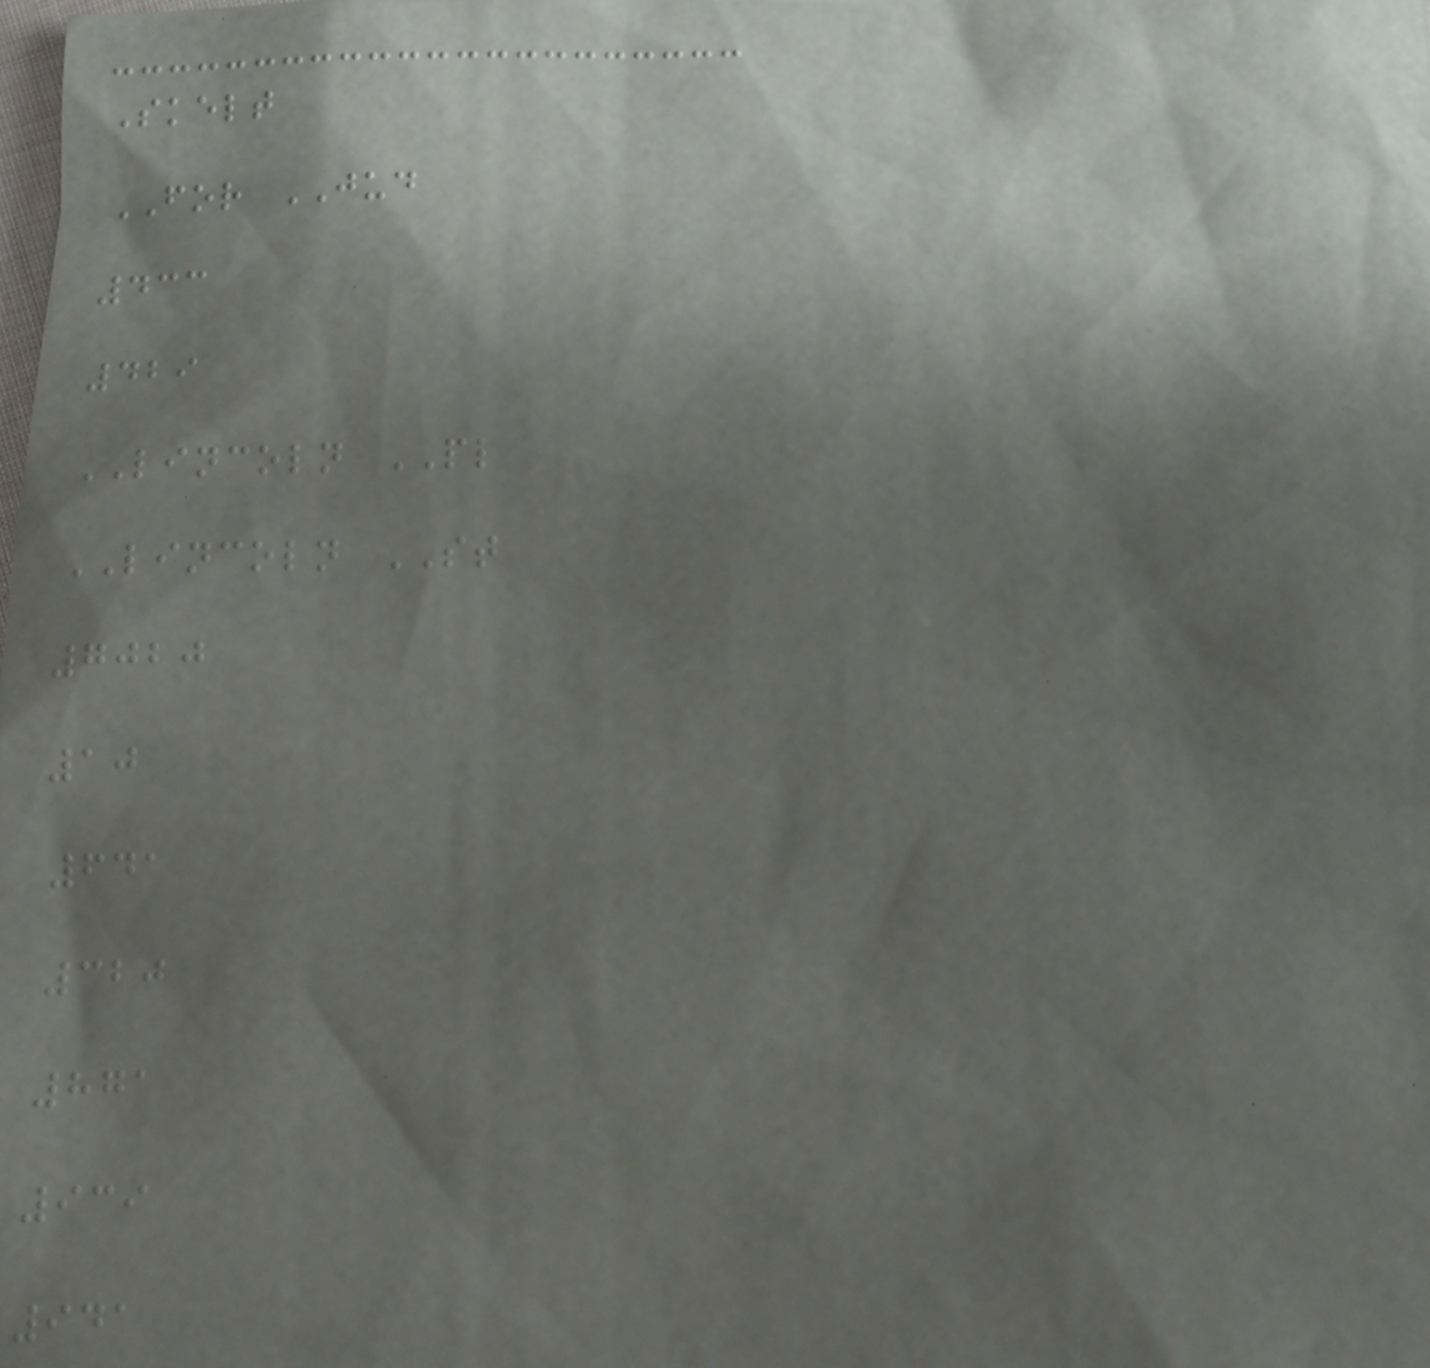Skelt
FOR JUD
433
429
LINCOLN PL
LINCOLN ST
7020
10
641
320
871
939
941
